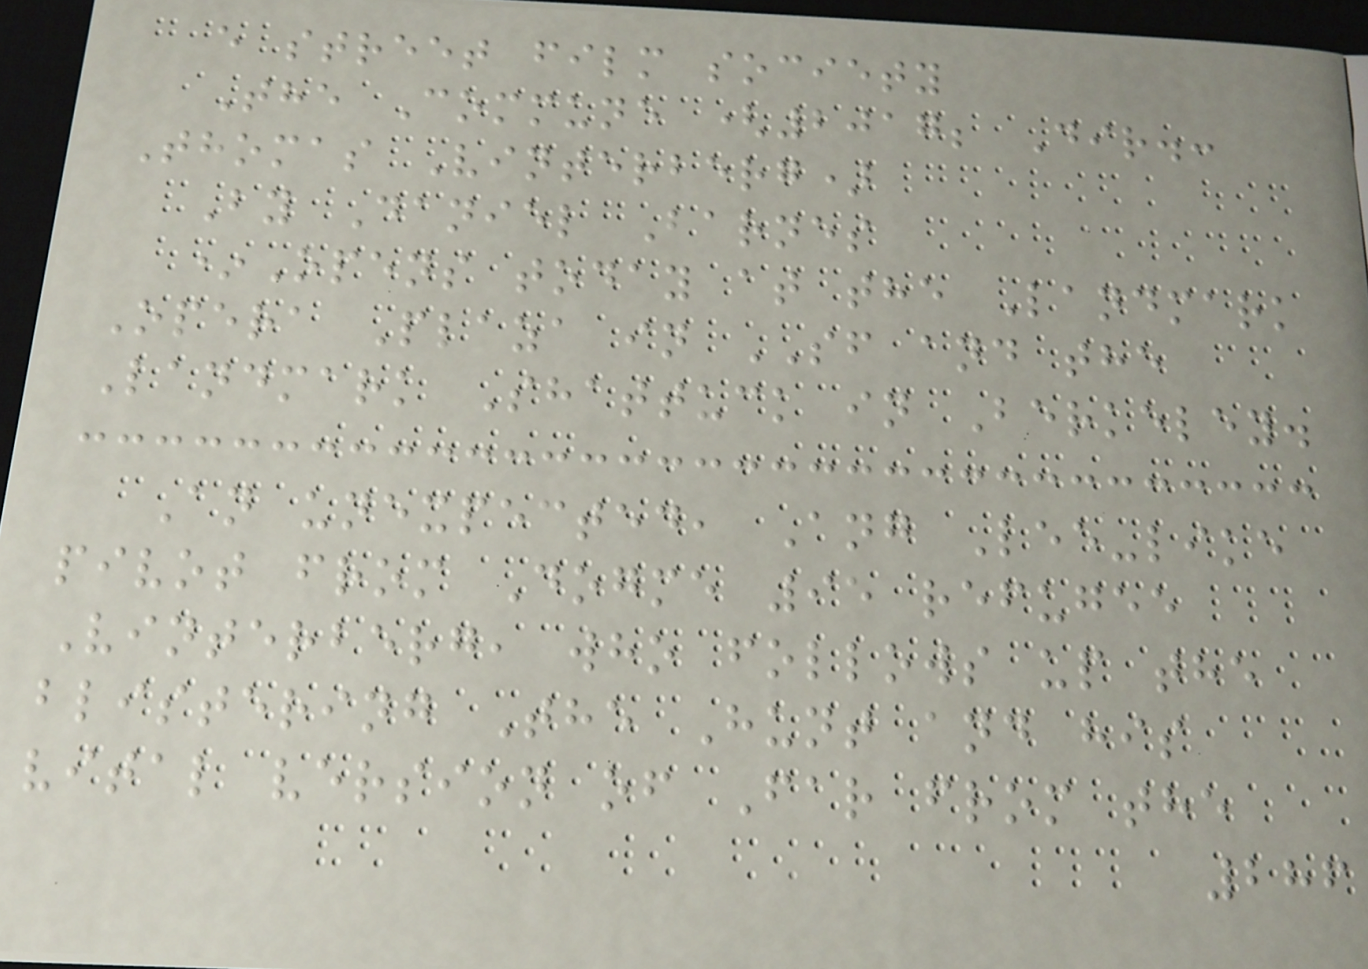e street film society
The Commune (2017; Dir.:
Thomas Vinterberg)
By Daniel Barnes
*Opens today at the Landmark
Opera Plaza in SF and the
Landmark Shattuck in Berkeley.
An unexpected, Ang Lee-like
pivot from Dogme 95 refugee
Vinterberg, who follows up the
blistering The Hunt and his
vital version of Far from the
286
